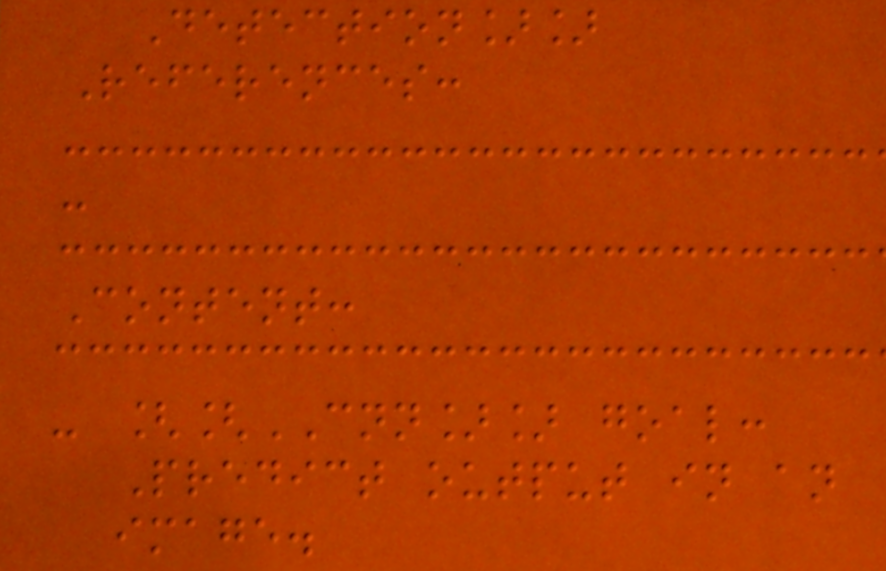Detection]]
References:
-
Content:
- [[CNN]] goal:
Predict output in an
image.
